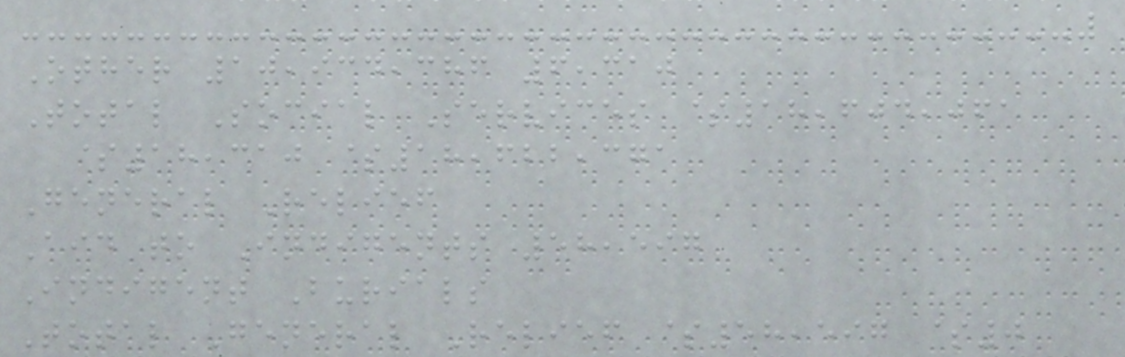Other 10,934,386 6,310
Total Social Services $18,604,061
$18,310 $18,622,371
General Relief
Aid to Indigents 58,597
Indigent Burials
Total General Relief $58,597 $0
